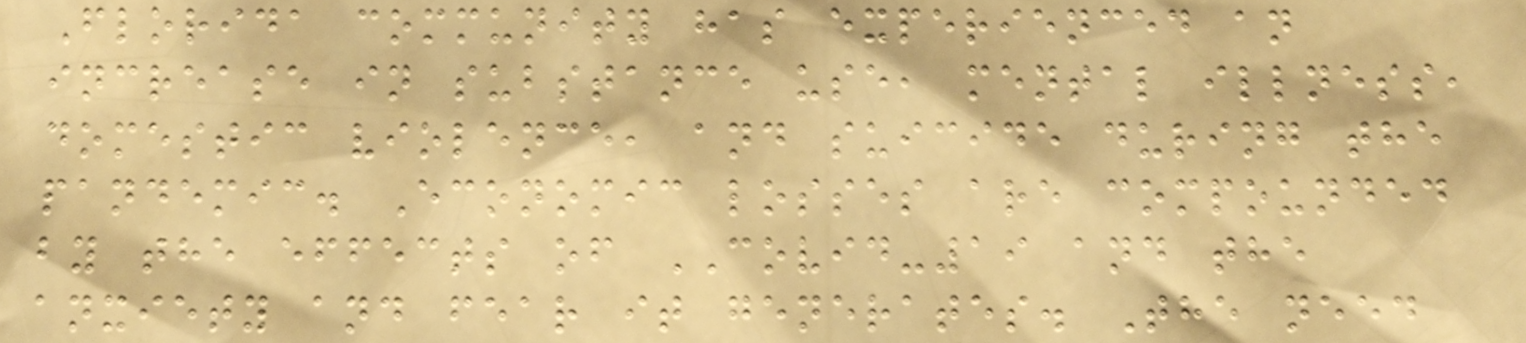Florida community has experienced an
increase in substance use, mental illness,
domestic violence, and suicide during the
pandemic. Economic losses are compounded
by the effects of COVID-19 and the
anxiety and fear it generates. The need
